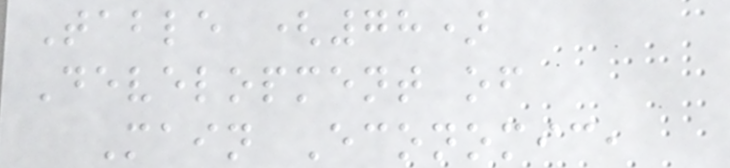Table (78)
Development of
Main Economic,
